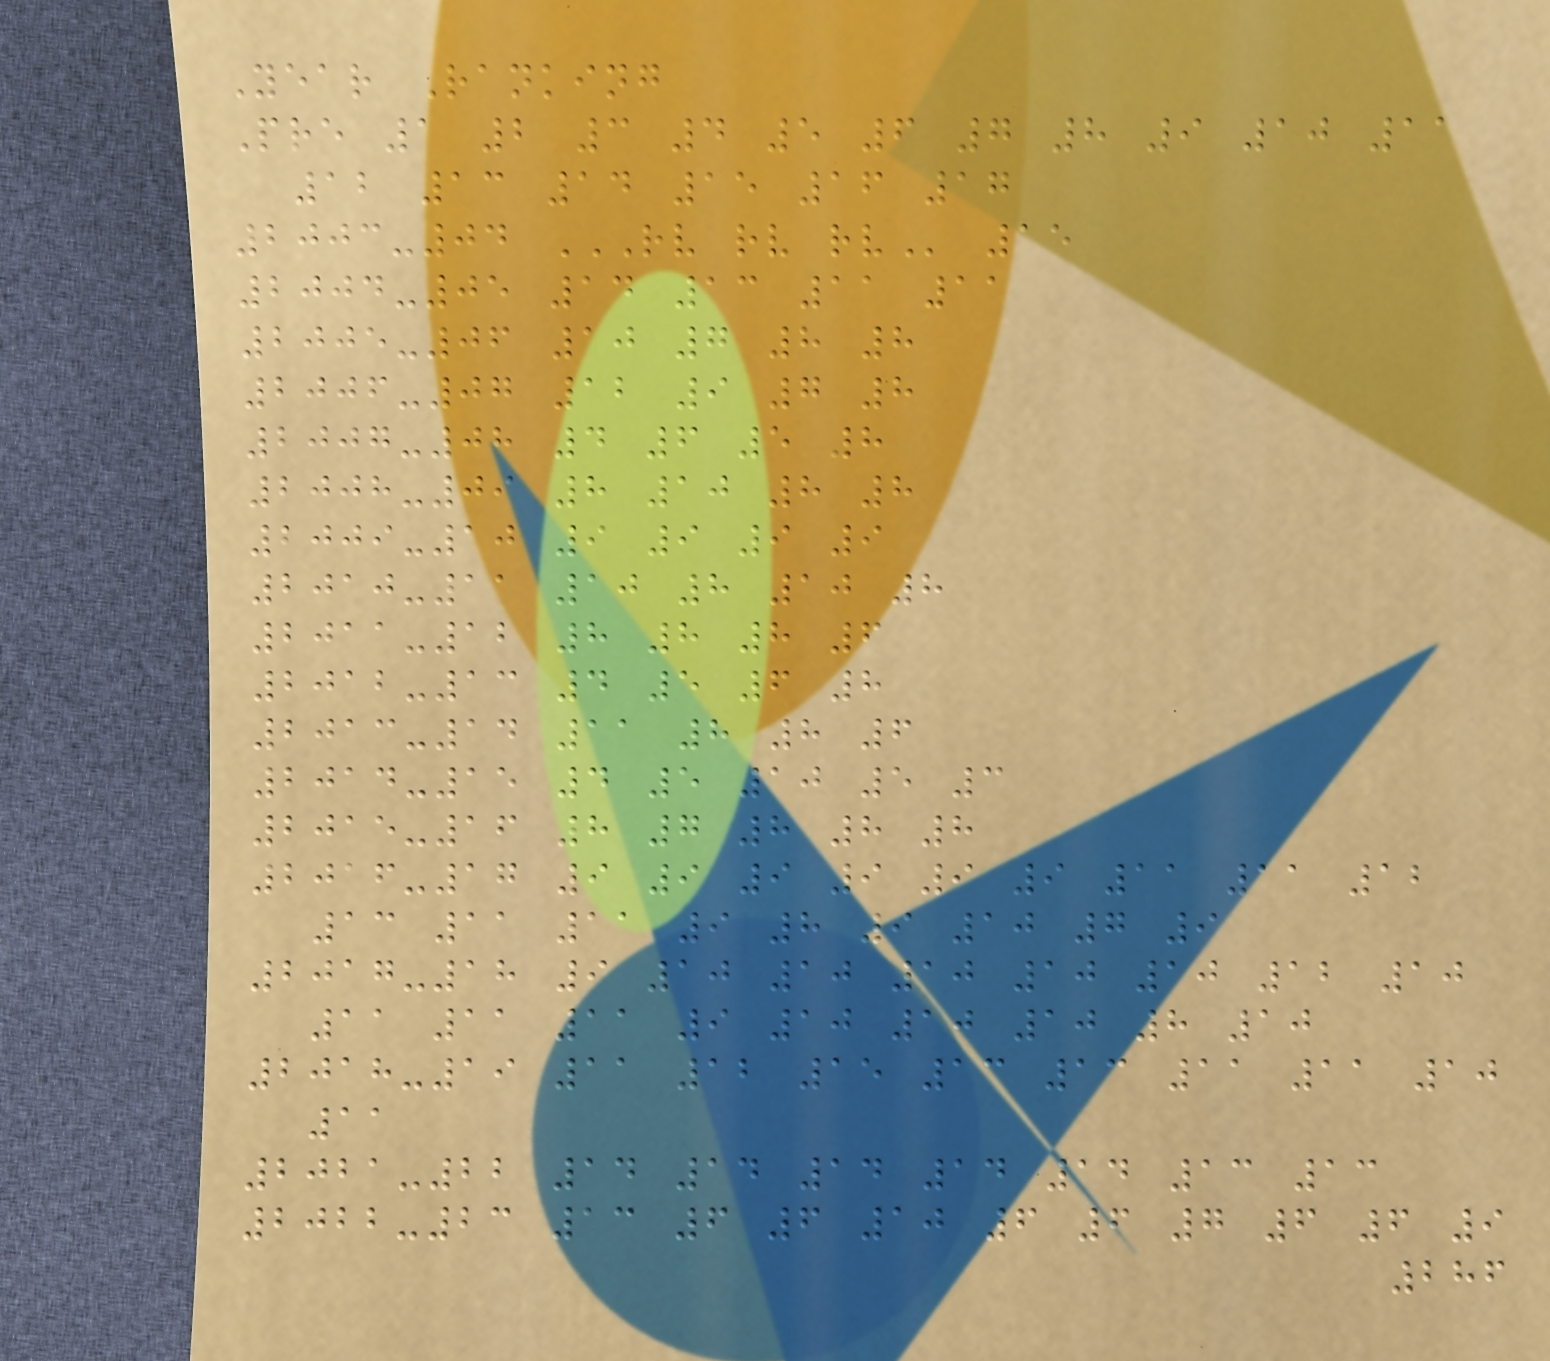Year Ranking
Pre 1 2 3 4 5 6 7 8 9 10 11
12 13 14 15 16 17
2003-04 RV RV RV 15
2004-05 14 13 11 11
2005-06 10 7 8 8
2006-07 12 9 7 8
2007-08 4 6 5 8
2008-09 8 10 8 8
2009-10 9 9 9 9
2010-11 10 8 10 8
2011-12 8 8 8 6
2012-13 4 5 6 8
2013-14 11 8 8 6
2014-15 4 5 10 5 3
2015-16 8 7 8 8 8
2016-17 9 9 9 9 9 9 11 11 12
13 11 11 9 8 9 10 7 9
2017-18 9 10 10 10 10 10 12 10
11 11 11 9 10 10 10 8 10
2018-19 11 12 15 13 13 11 11 10
11
2021-22 14 14 14 14 14 13 13
2022-23 13 6 6 10 6 6 7 6 6 9
286
